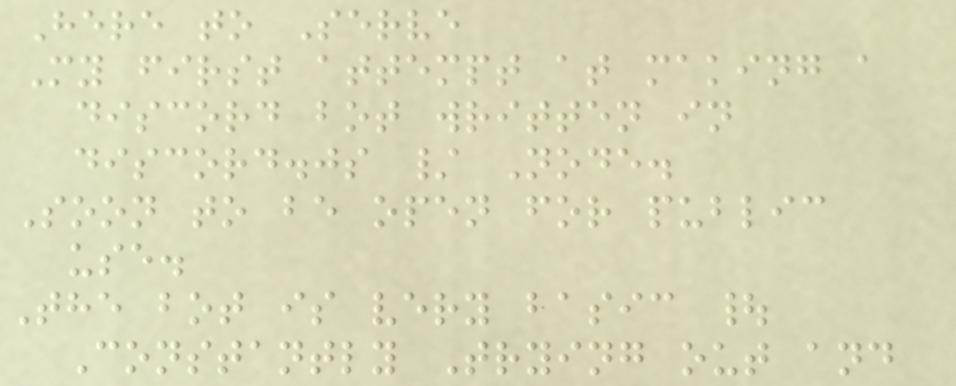Here to Serve
My first attempt at making a
discord bot written in
discord.js / Node.
Soon to be open for public
use.
The bot is very basic |
Constantly Trying out and
